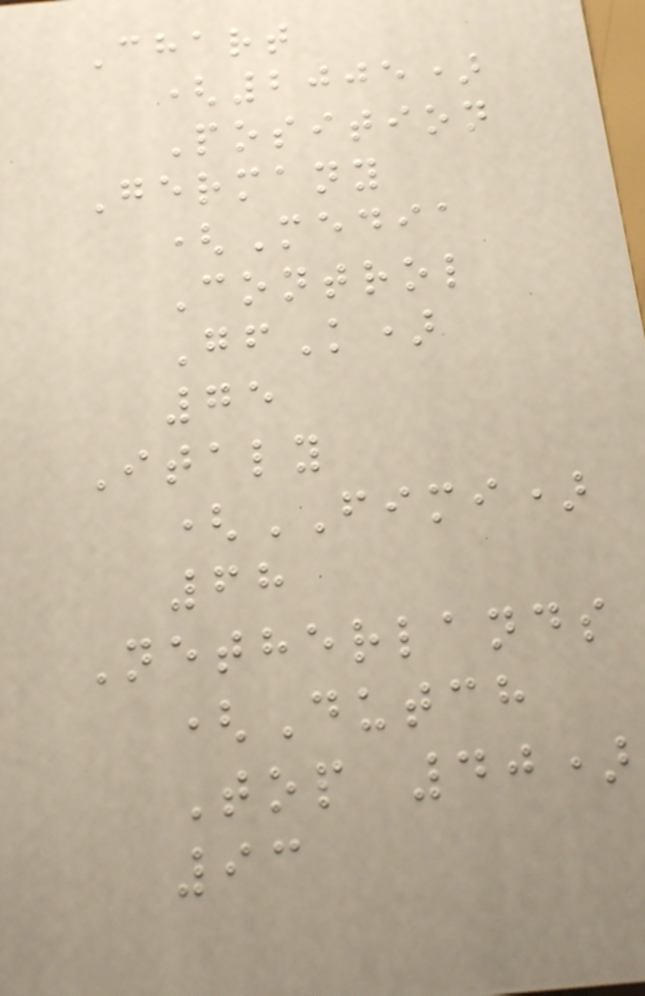Chart
(2005)
Position
Germany
(Media
Control
GfK)
75
Italy
(FIMI)
68
Netherlands
(Dutch
Top 40)
93
